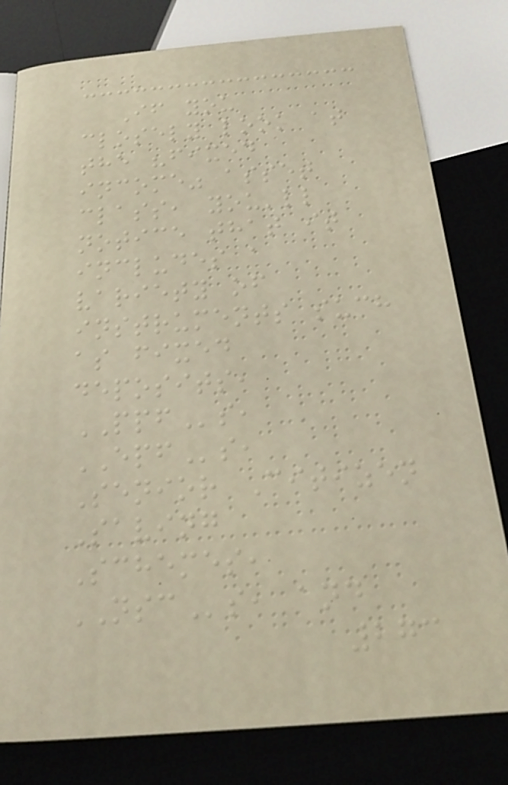If you
closely look at
the "fixed
income" asset
class, you'll
notice that it
includes a
variety of
instruments such
as fixed
deposits,
PPFs,
EPFs,
Senior Citizen
Saving
Schemes,
NSCs, and
273
